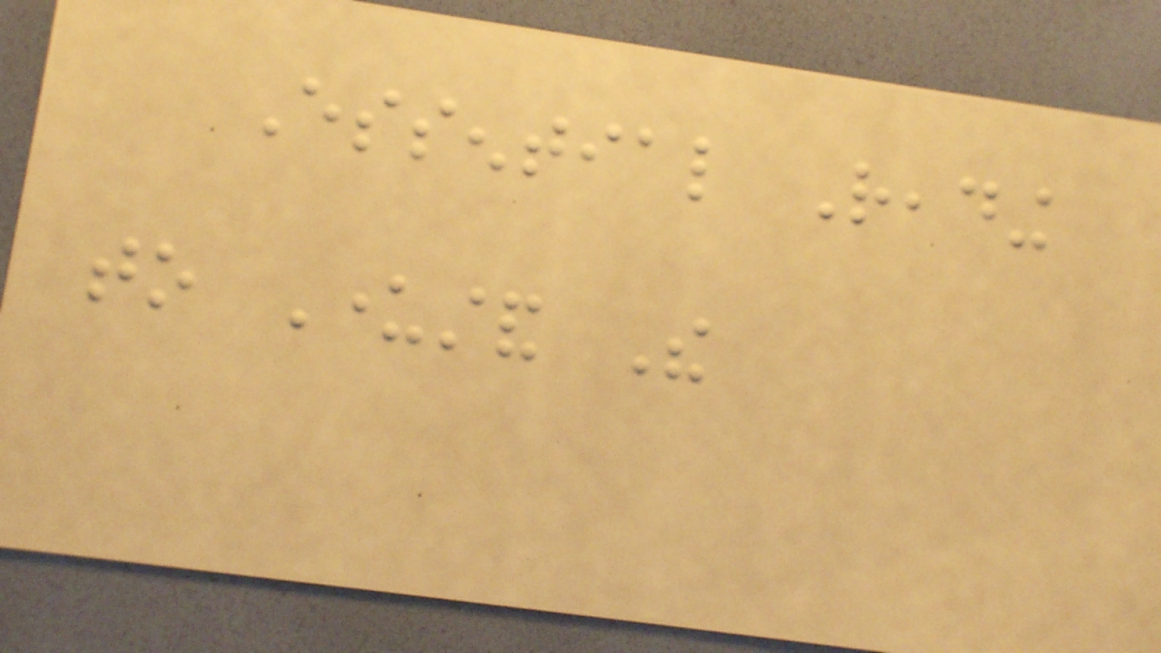Essential Reading
to Understand The
